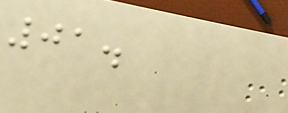01.
